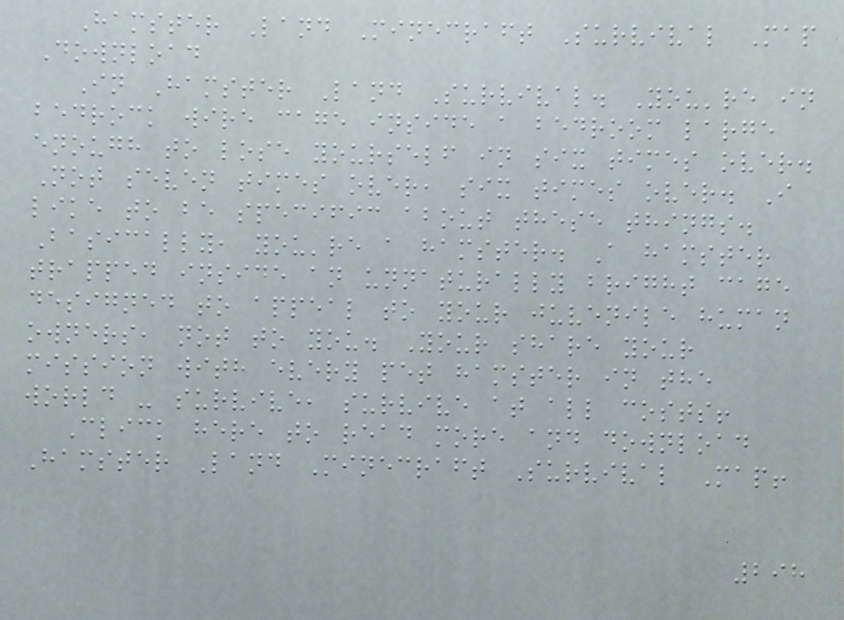Hamster Land Minecraft Survival Map
Download
In Hamster Land Survival. You're in
bedrock wire cage inside a bedroom large
enough to lose yourself in six times over.
Not seven times over, six times over. I
like to be specific about these things.
Basically, you're a hamster. A hamster
trapped inside an unnaturally bright cage
designed to appeal to your juvenile human
owners, not to you. Your share your
mission with every pet hamster in the
world - survive, survive at all costs!
Click here to read more and download
Hamster Land Minecraft Survival Map!
298
